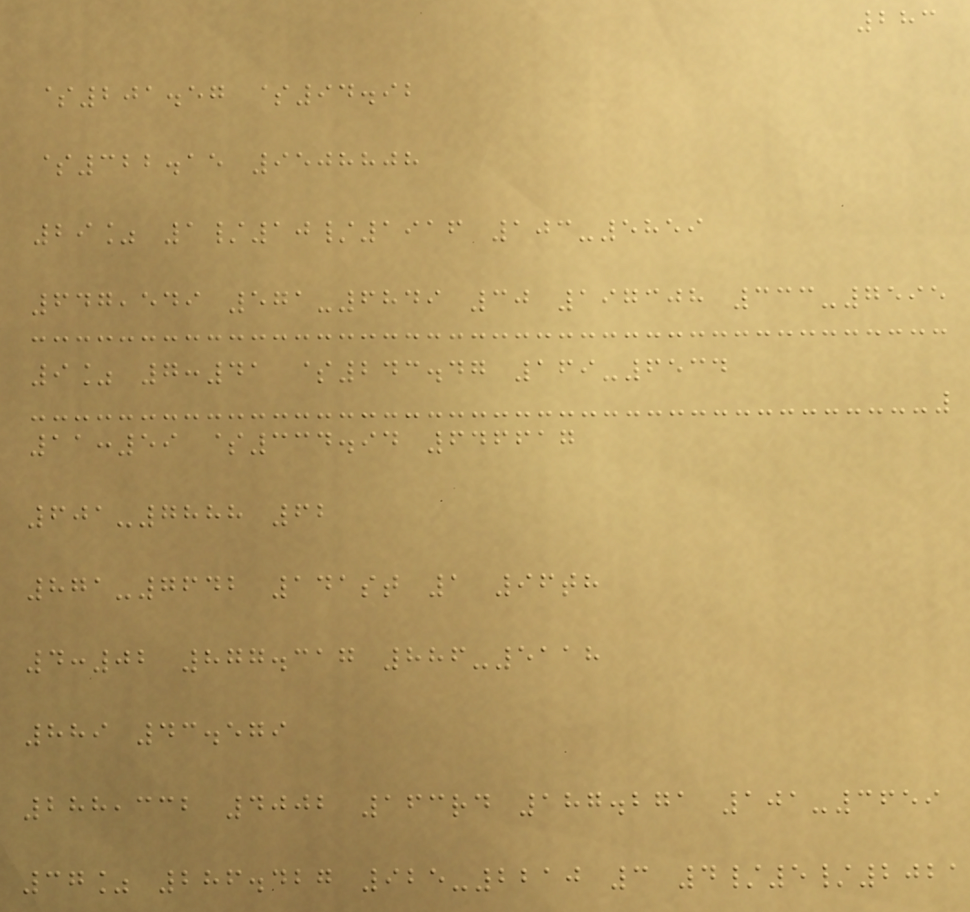283
$201.57 $94.92
$322.15 9508808
29% 1/10/1916 103-5859
647,549 571-6849 30 197308 333-7595
9% 7:41 $243.47 169-6534
11:59 $334.94 646617
601-7888 62
871-7642 141st 1 96th
4:02 877.317 886-5118
889 43.579
288,332 4002 163rd 187.271 101-3659
37% 286.427 925-2210 3 4/5/2021
